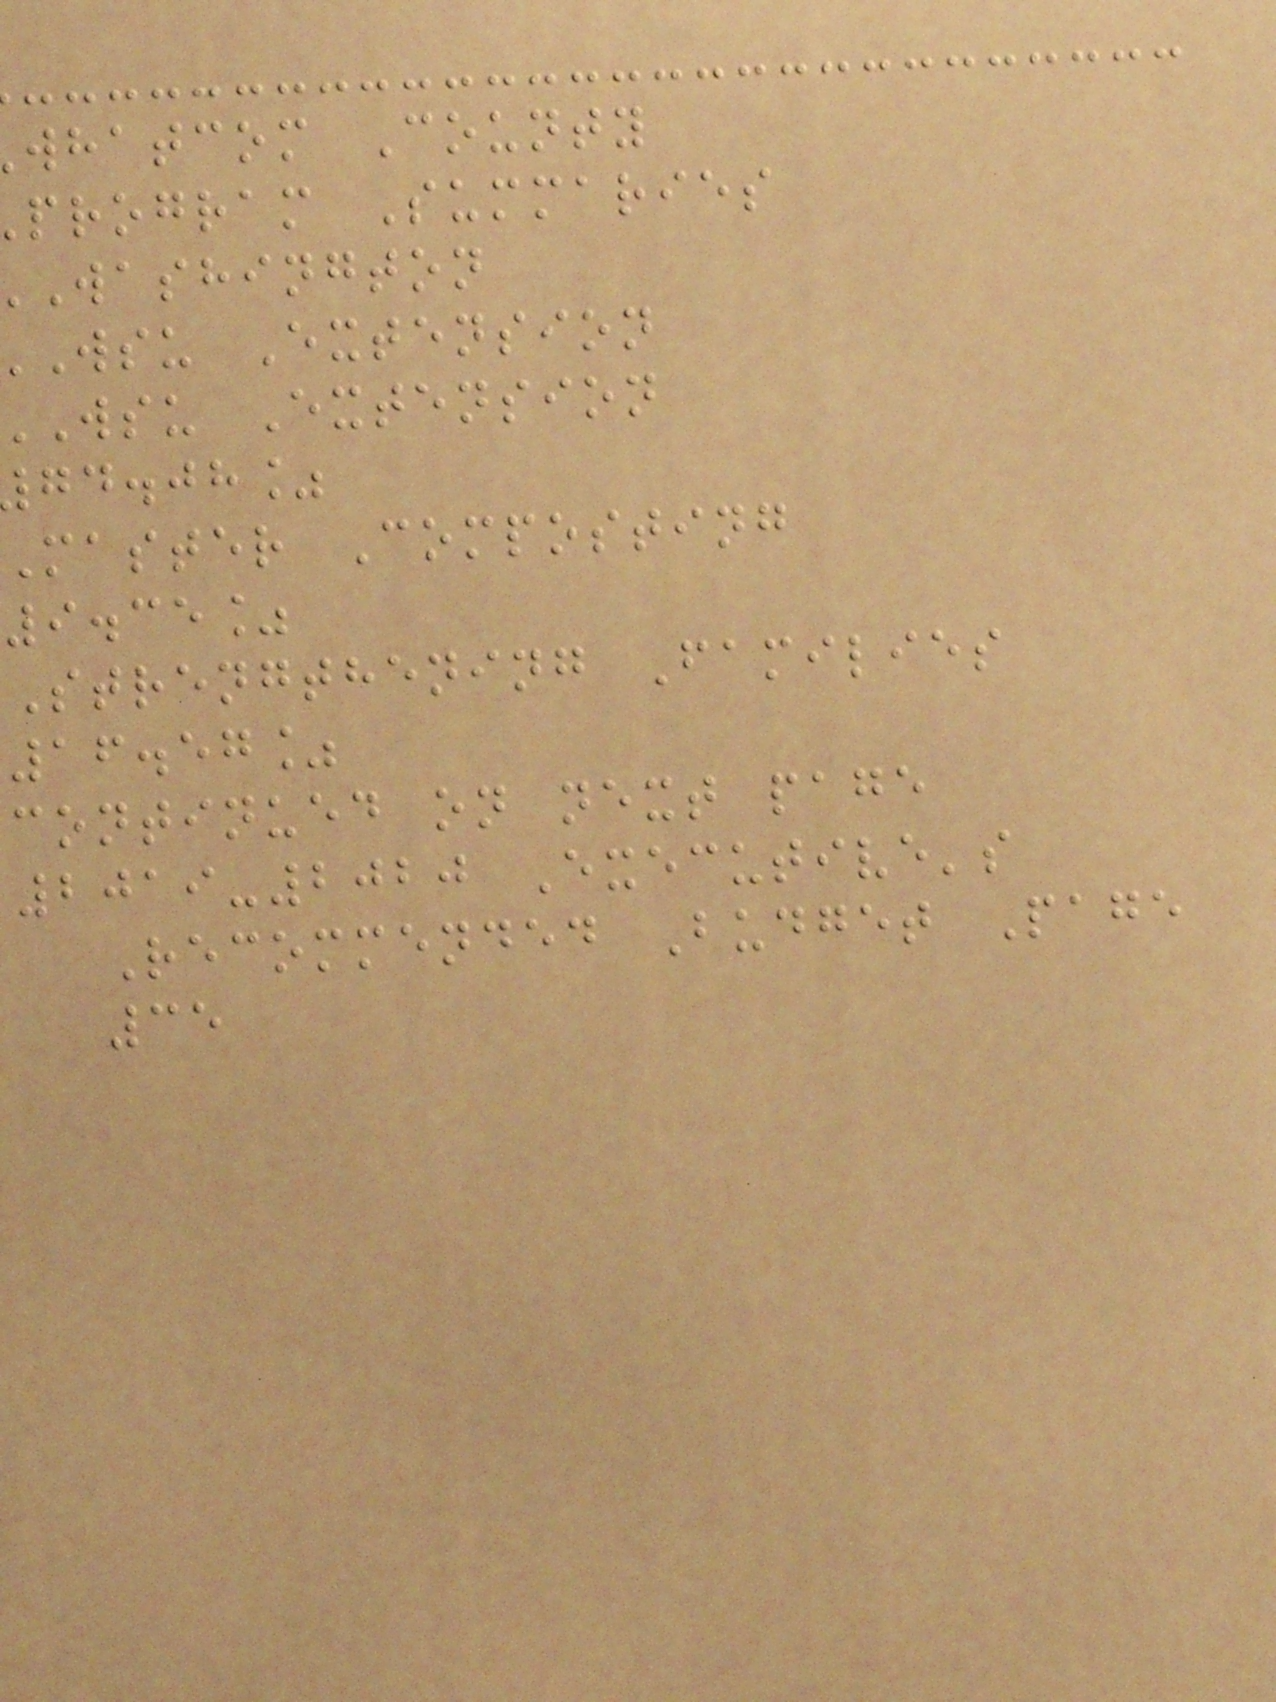whatcom County
program Summaries
washington
wsu Extension
wsu Extension
gd.jh%
Master Composting
9.35%
Strengthening Families
16.57%
continued on next page
2019-2020 Executive's
Recommended Budget Page
35
